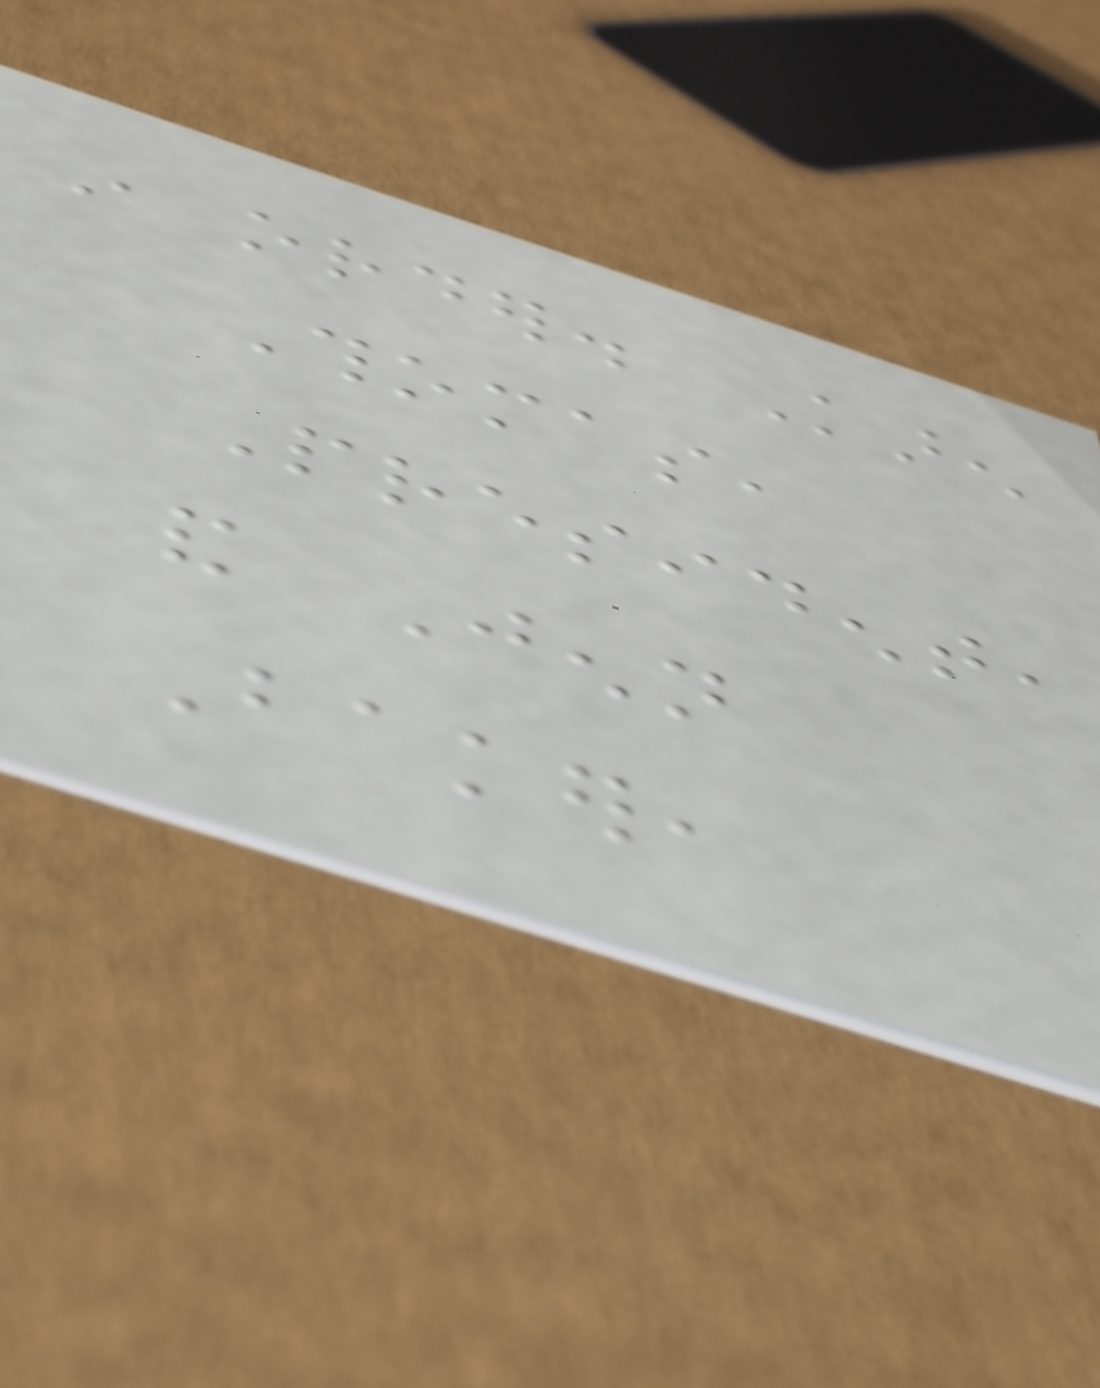in order. Karen
Thomas,
President,
and Jenn
Baker,
